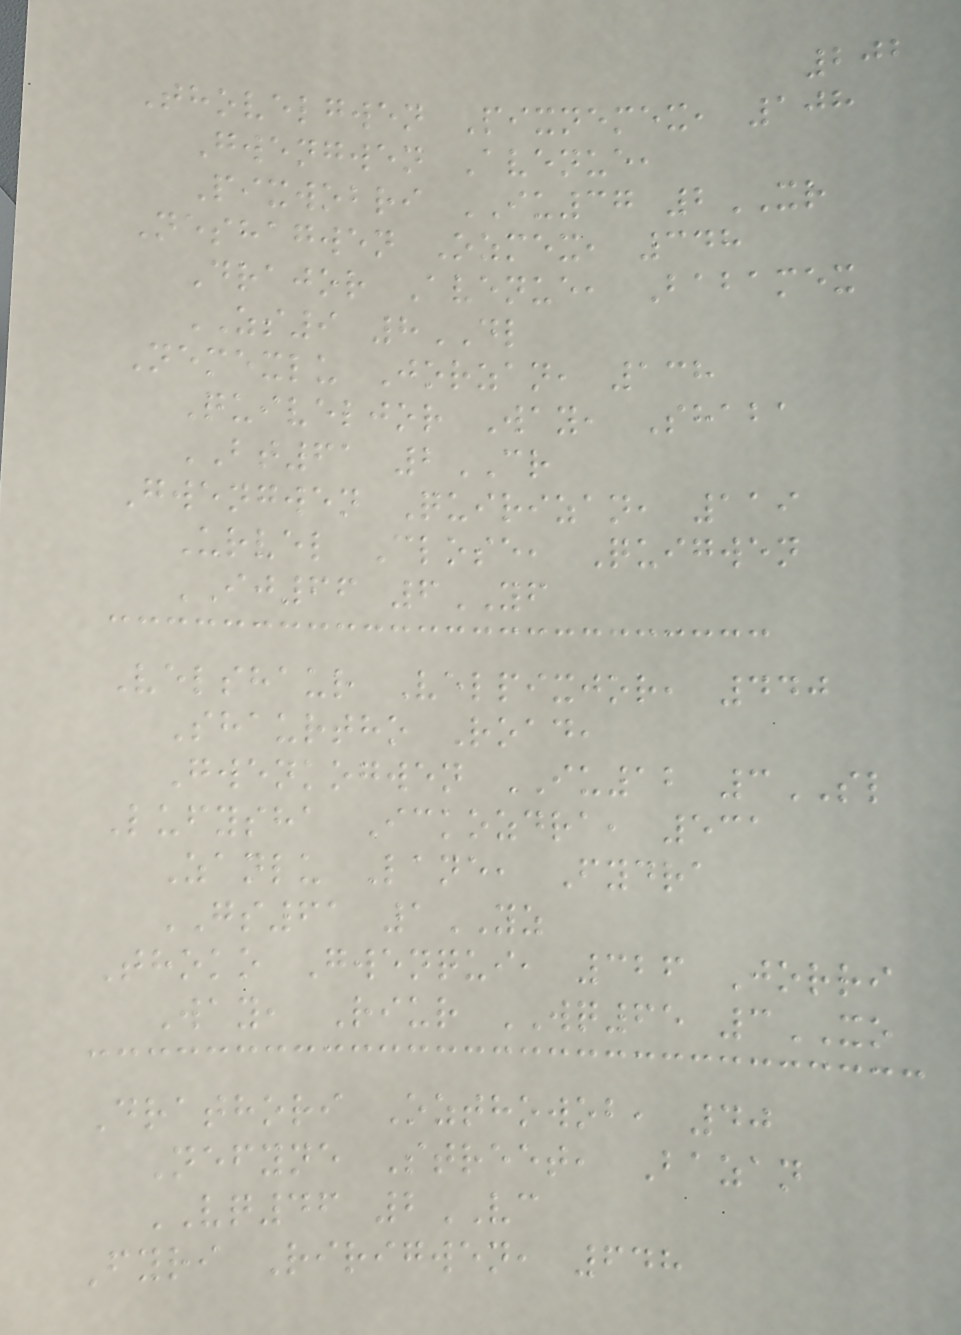202
Thovelgwen Pixnemex, 108
Gwengwen Avenue,
Pixwobri IU37 2XR
Neshagwen Ozmex, 348
Drajor Avenue, Babamex
ZS9 8DL
Nemexlu Jorzan, 138
Quiveljor Way, Shaba
BT61 2CR
Gwengwen Quirizan, 119
Urvel Close, Quigwen
IJ66 6YF
Velshaur Velpixjor, 440
Shaurtho Road,
Gwenkogwen IU12 3SL
Lufysha Ickozdra, 531
Zanlu Lane, Fydra
GS61 1YZ
Thoko Gwenqui, 326 Jorri
Way, Riur WQ65 3XO
Drathori Ozthowob, 40
Nefyne Street, Bazan
VQ46 2VC
Fyri Ririgwen, 648
